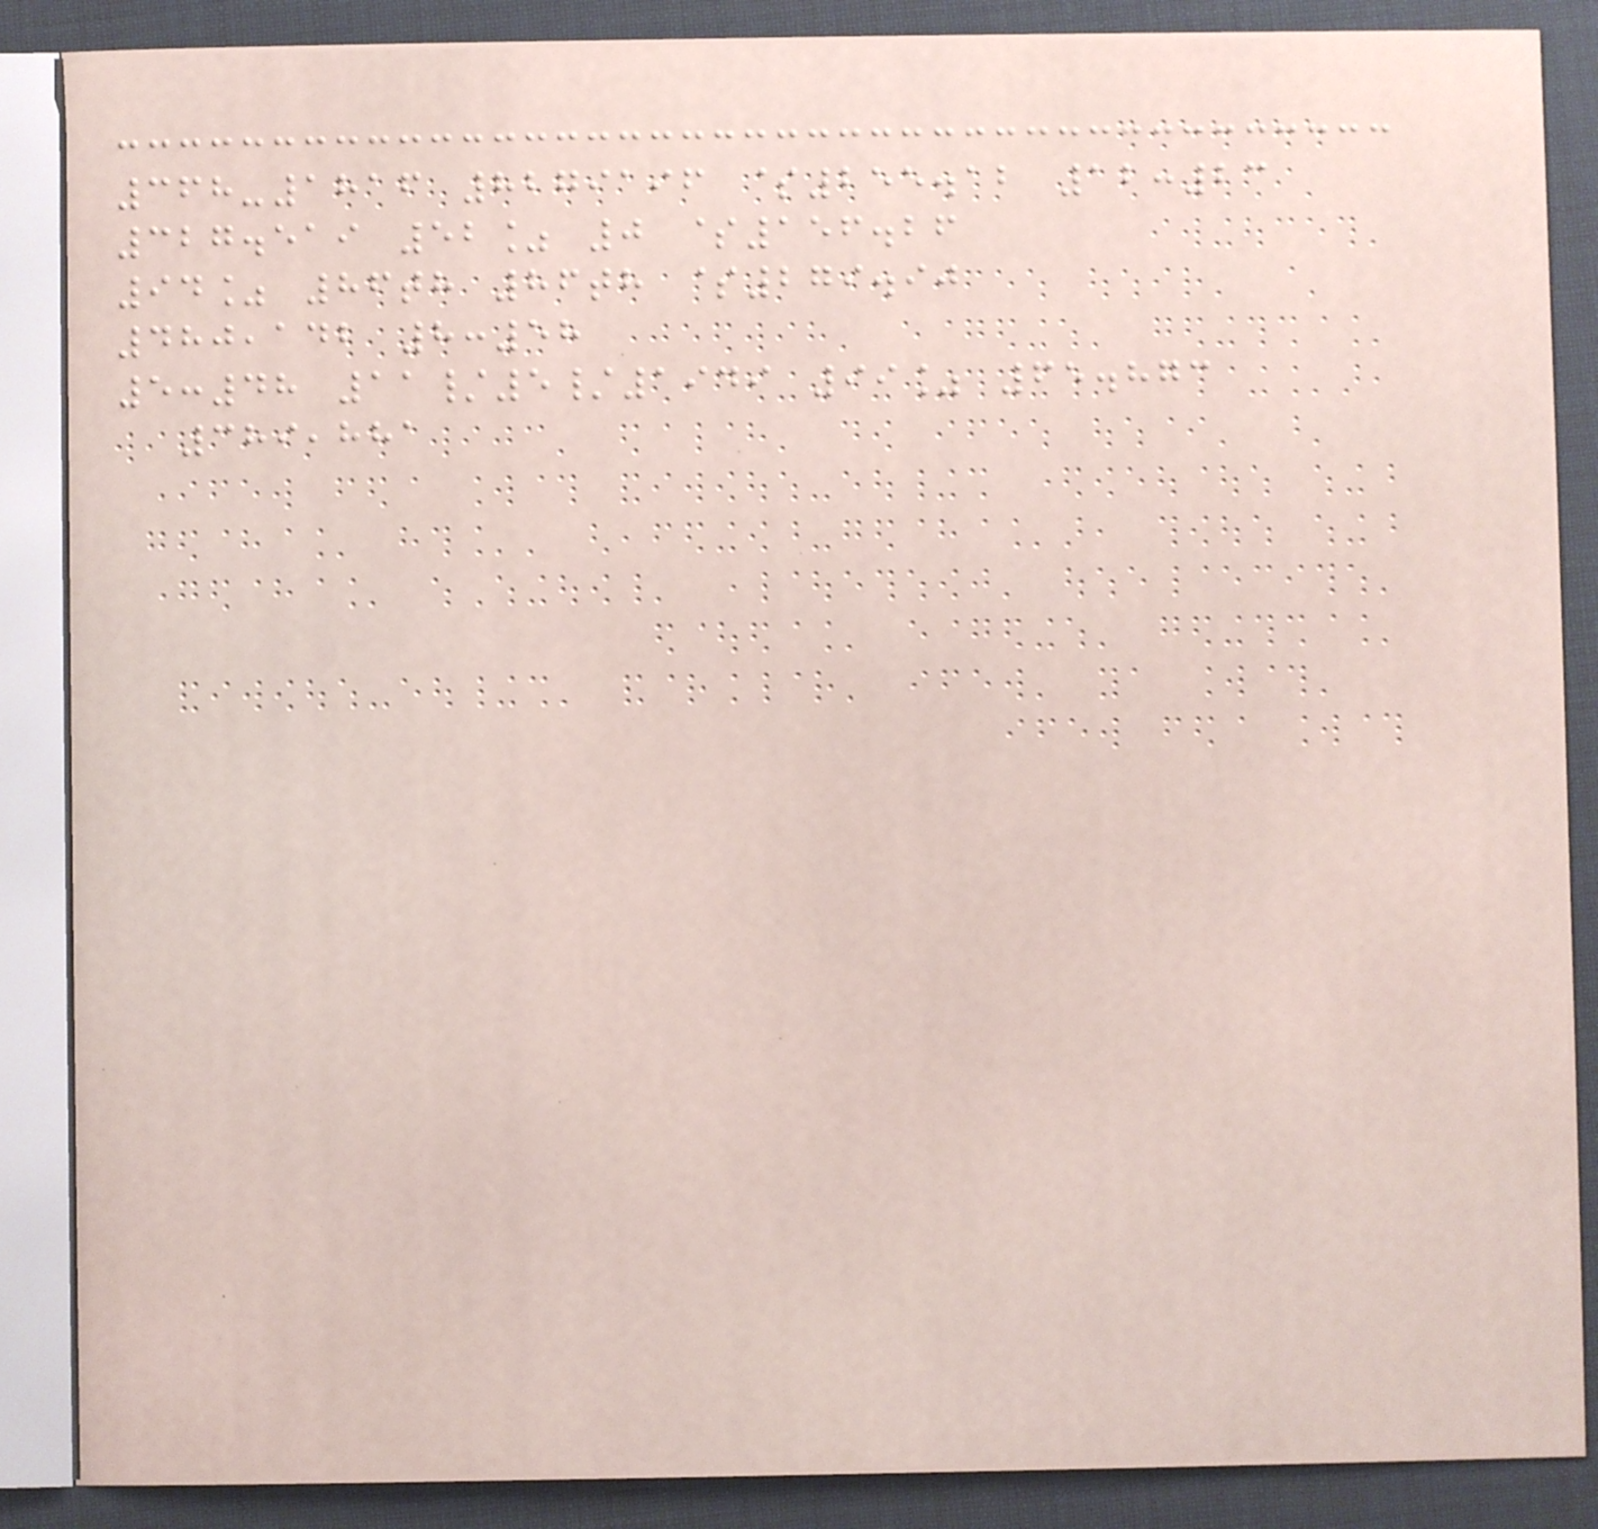368-1816 8279196 $255.12 12:23
327.519 52% 0 $156.26
94% 86th 86th $279.90
480,142 8:58
5:48 11/5/1949 99% 65.873
389,881
